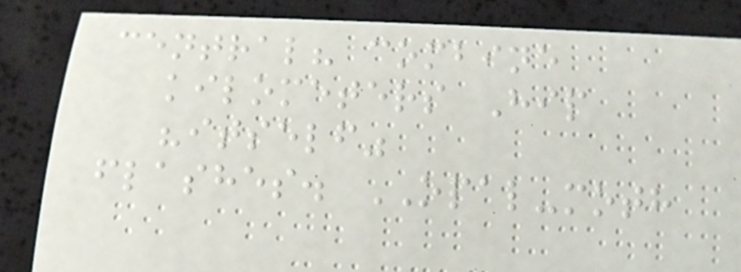central? combine
kilometers Hip
"itself"
flashes. OPAL-moth
